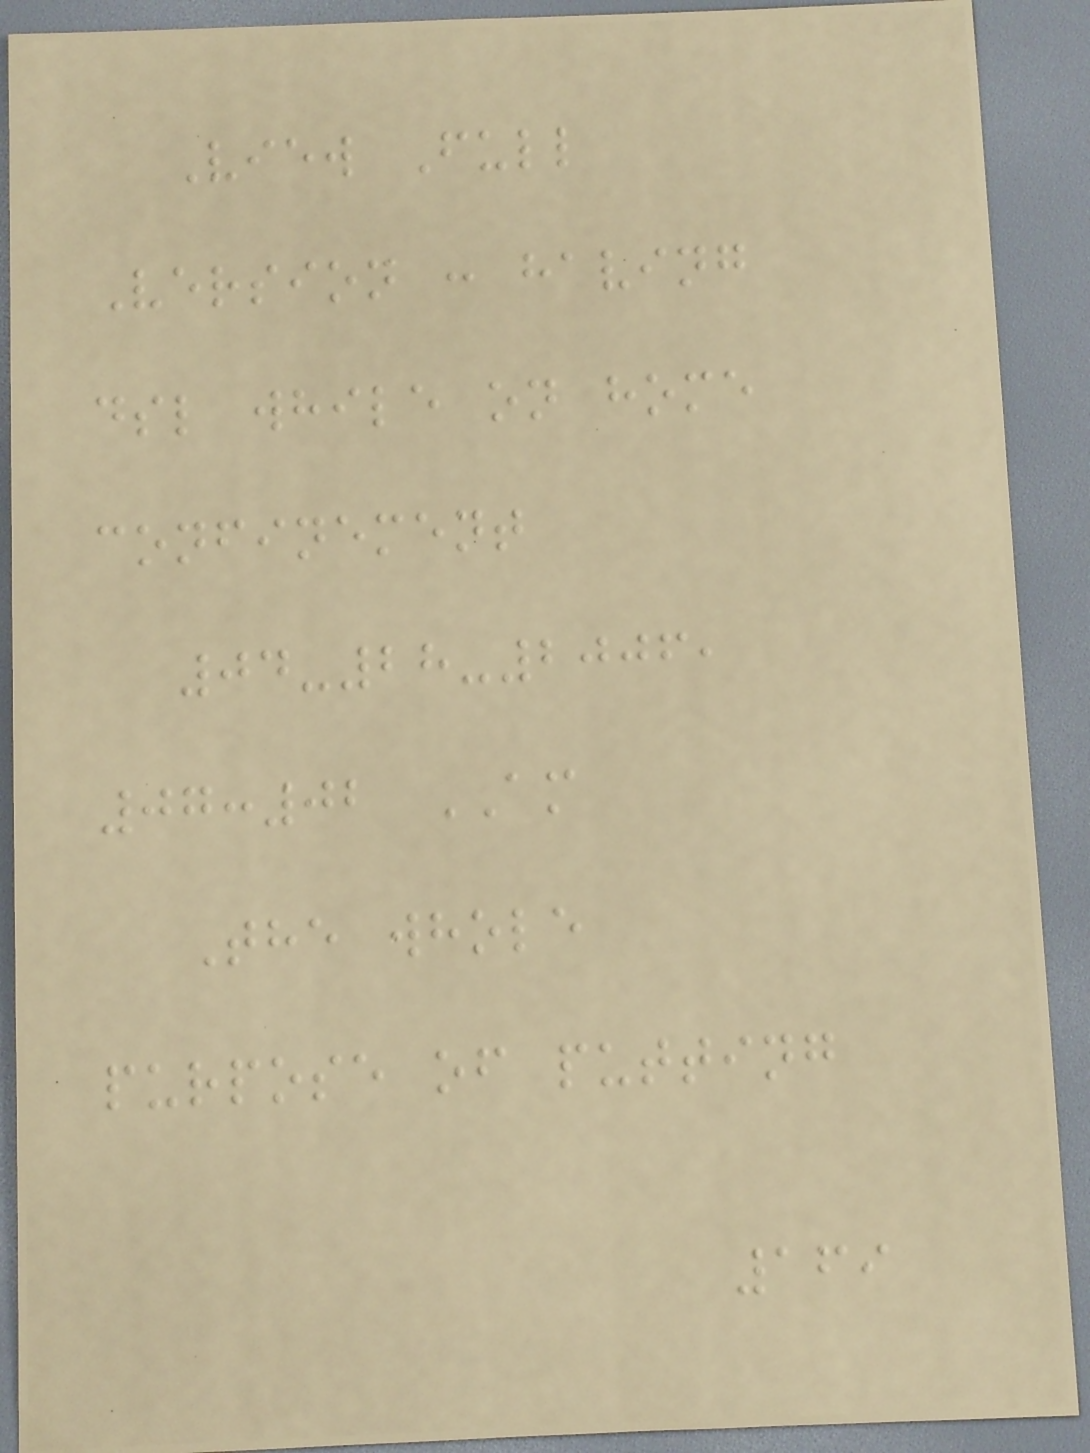View Full
Version : having
dsl while on home
confinement
04-28-2006,
07:02 AM
The whole
purpose of putting
169
